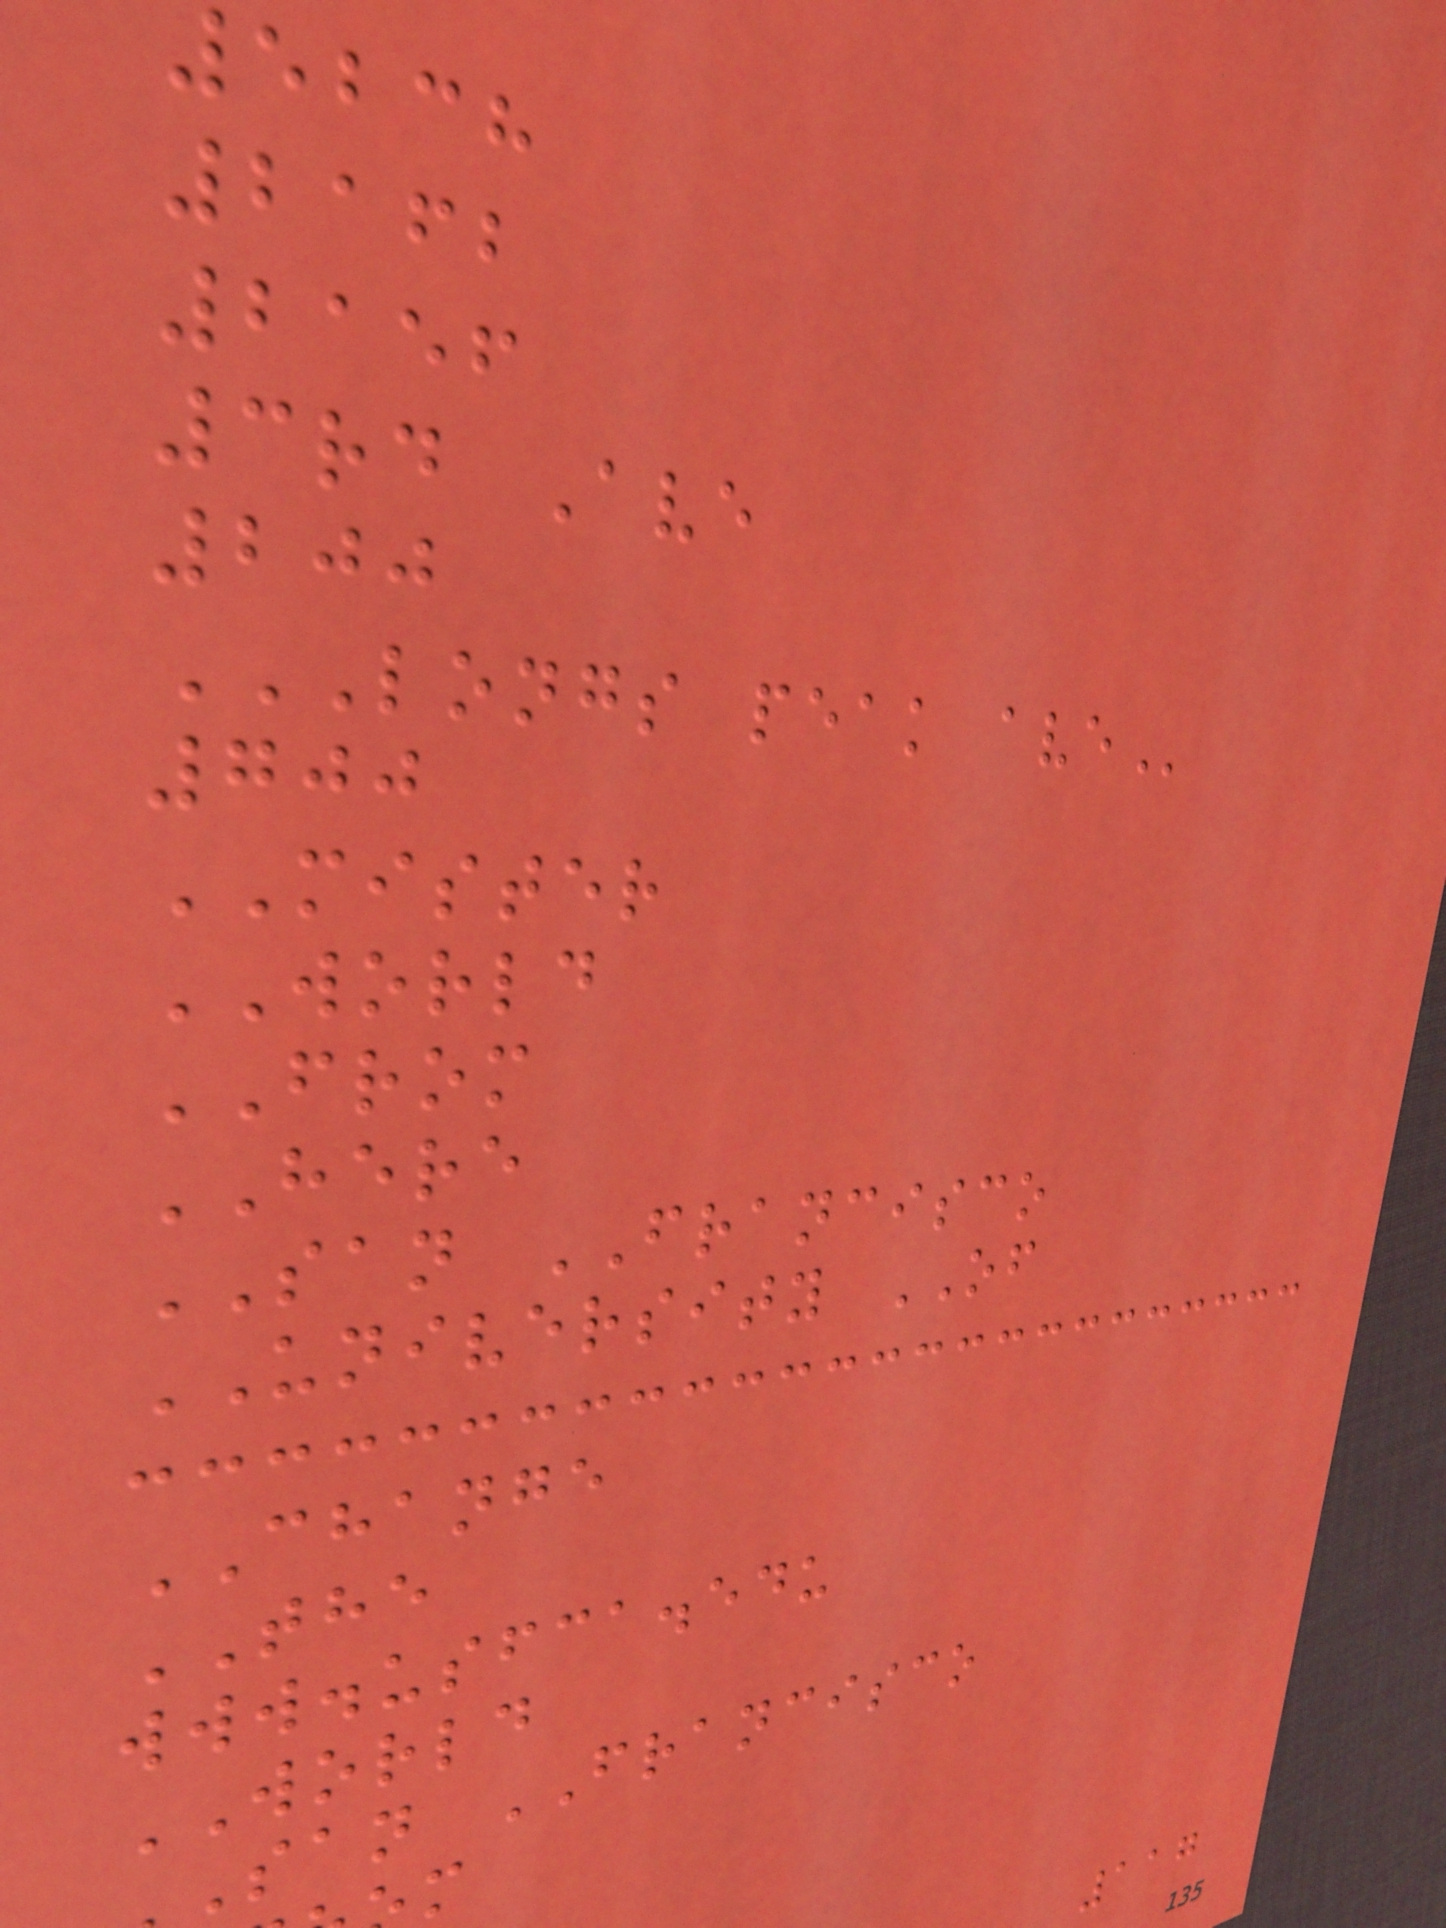ebch
2162
2156
3rd Ave
200
LONGS PEAK AVE
700
MISTER
WORLD
FROM
HERE
SAN FRANCISCO
UNIVERSITY OF
CHANGE
THE
www.usfca.edu
WORLD
san FRANCISCO
117
